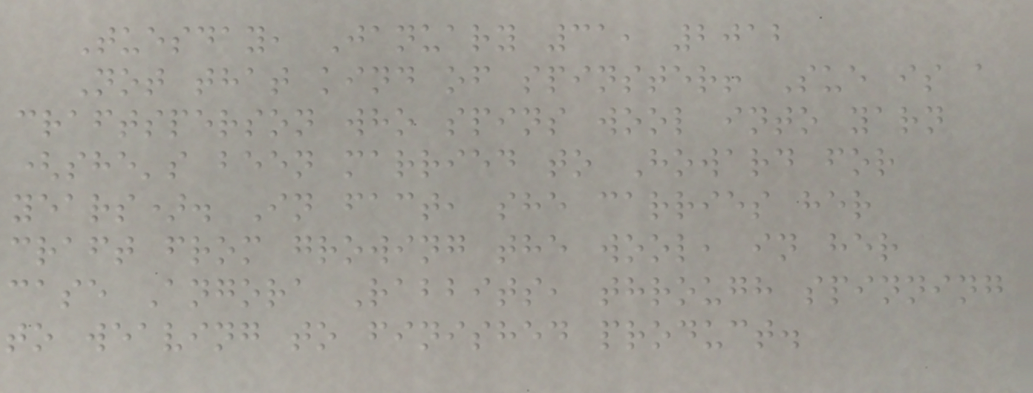Tuesday, January 31, 2012
Not that kind of spinster! Sue is a
craftsperson who spins wool into yarn
(she's been married to Howard for
years). In fact, she carries her
craft from growing the wool, in her
case Angora Rabbits, through spinning
to weaving to finished product.
